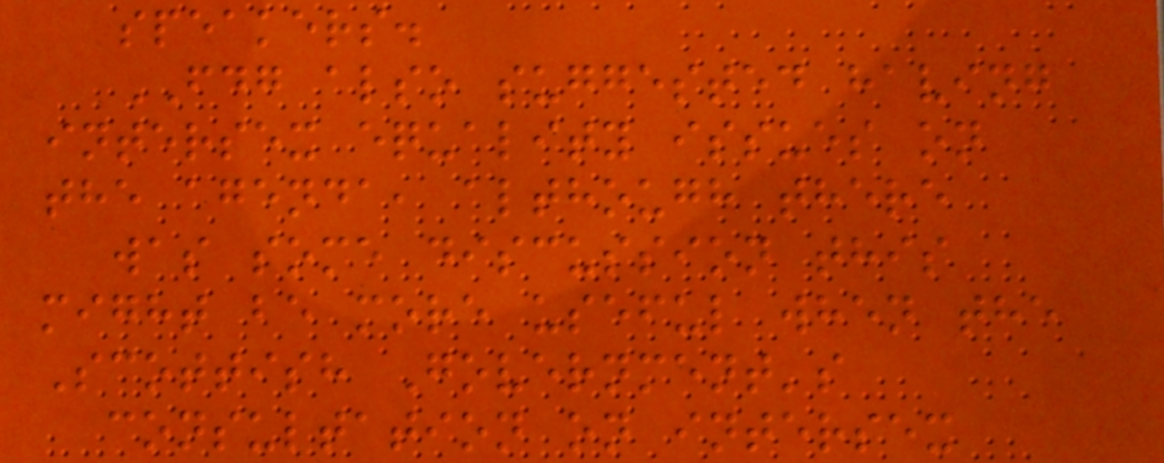speakers.
FDG also suggested having
intersex equality issues on
the agenda, although there
was some discussion this
might be more useful when the
Scottish Government's
consultation on intersex
